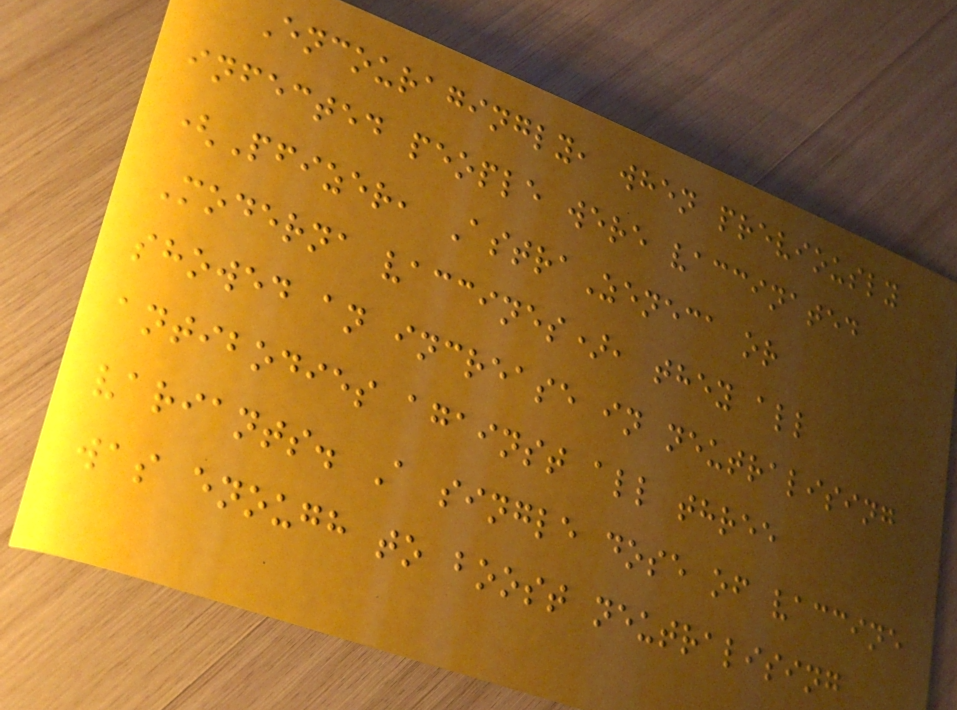Encouragingly, when previously
infected people were vaccinated
(Pfizer, AstraZeneca or
Moderna vaccines), they all
showed an increase in neutralising
antibodies against all three
variants. A single dose of vaccine
was enough to boost neutralising
